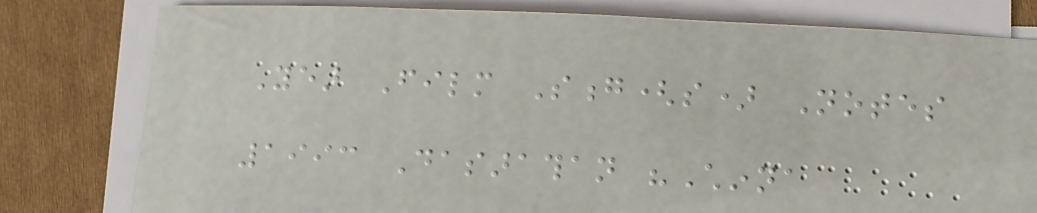Year Film Song(s) Notes
1993 Dasarathan "Chinna
